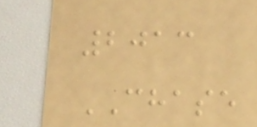2013
CHASE
